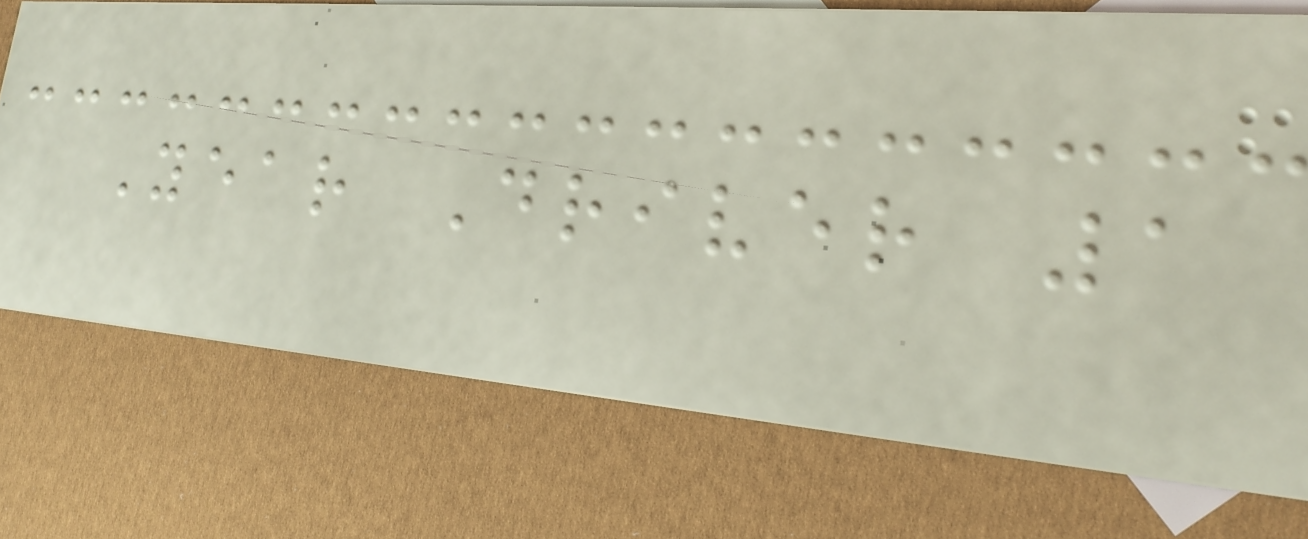Year Driver 1
